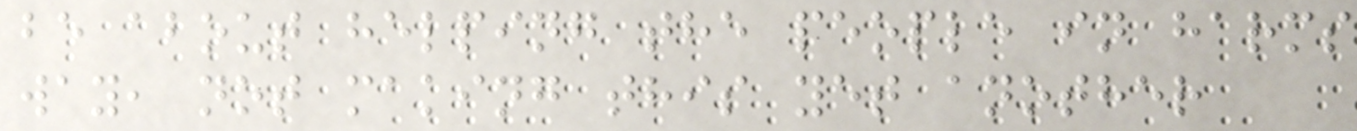be about helping the people in harms
way, not making this yet another
